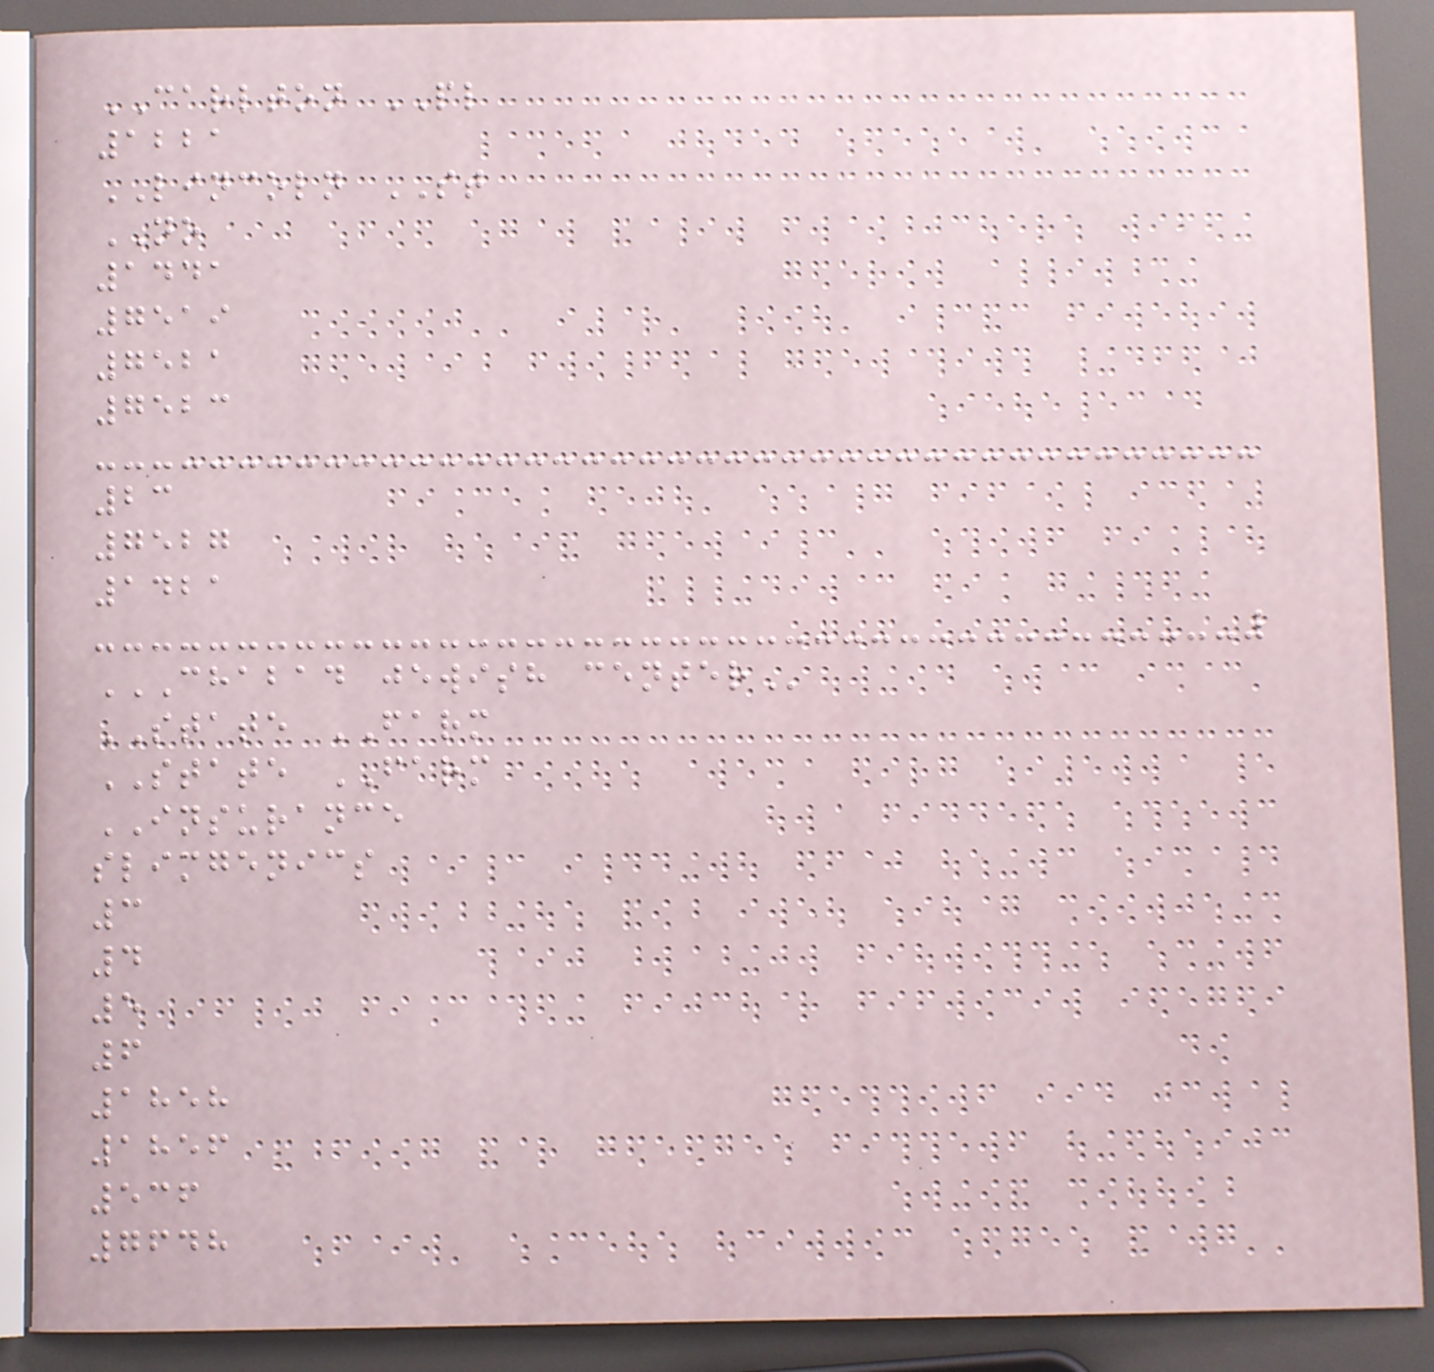CARLTON PL
1221
LINCOLN ST
NO
1441
7519
7521
7523
23
7527
1421
CHABAD JEWISH CENTER
STATE FARM
STATE FARM
INSURANCE
slimgenics
3
4
5
6
1858
1856
536
7648
